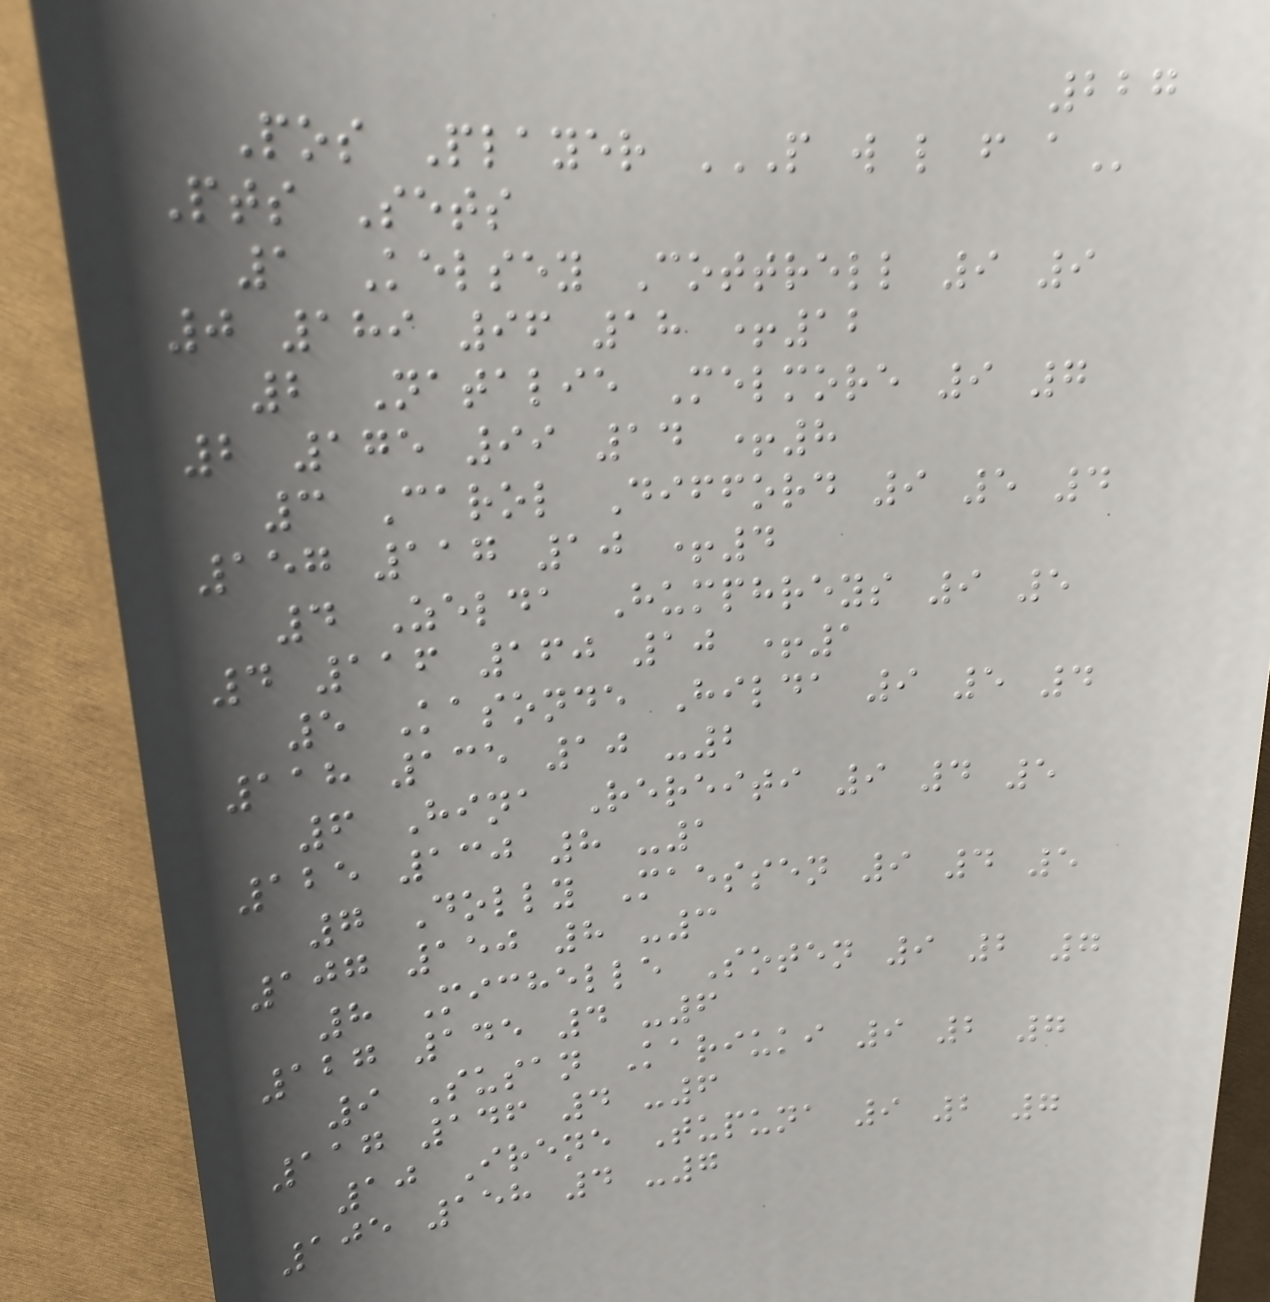227
Pos Player P W L F A
Pts Sets
1 Kelsey Cottrell 9 9
0 189 96 18 +12
2 Natalie Melmore 9 7
2 175 99 14 +8
3 Carol Difford 9 5 4
157 117 10 +4
4 Zelda Humphreys 9 5
4 116 160 10 +1
5 Kasonde Hilda 9 5 4
118 135 10 -2
6 Hina Rereiti 9 4 5
125 130 8 -1
7 Dolly Maessen 9 4 5
107 150 8 -3
8 Michelle Soten 9 2 7
127 145 4 -6
9 Susan Kariuki 9 2 7
117 146 4 -6
10 Irene Tupuna 9 2 7
105 158 4 -7
